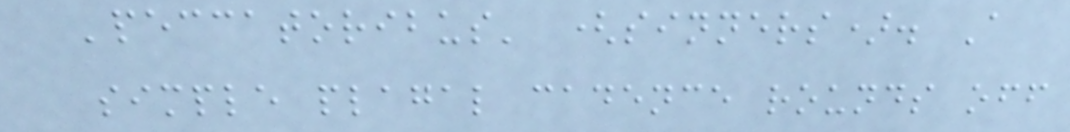'peccatoribus' (sinners). A
simple plagal cadence rounds off
